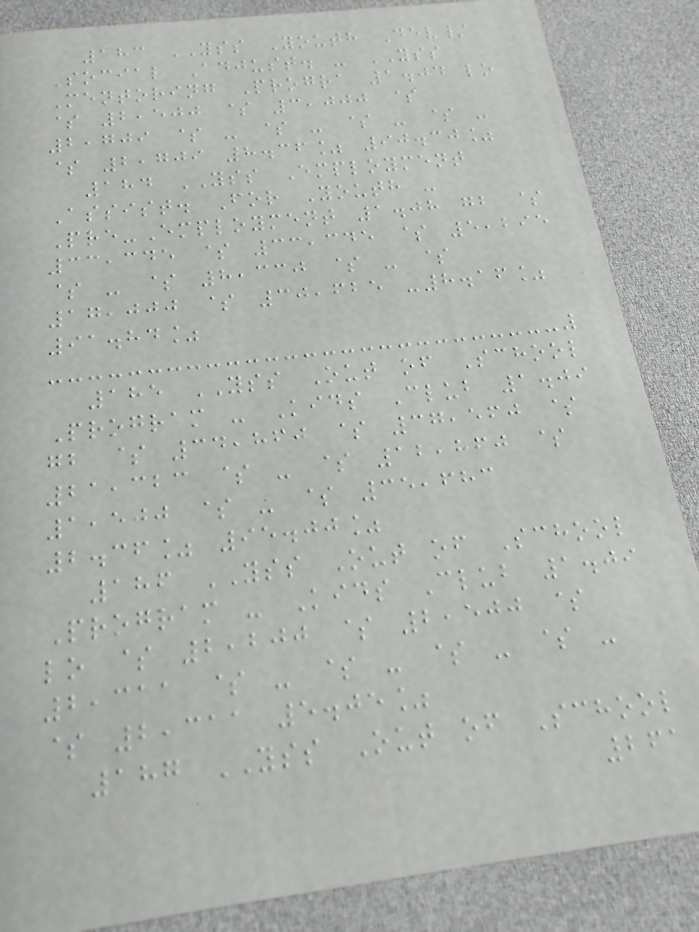183 YSS Youth Dev/
Social Adjust. - YSS
Mentoring Progra 1.04 lo
$ 2,500 $ 3,000 $
2,709 $ - $ - $ - $ -
$ 2,709 8.36% 90.30%
184 YSS Employment
Assist. For Youth -
Pre-Employment 1.08 gb $
33,345 $ 33,345 $ 5,295
$ - $ 8,330 $ - $
17,000 $ 30,625 -8.16%
91.84%
185 YSS Out of School
Program - Kids Club 1.09
gb $ 34,860 $ 37,560 $
21,323 $ - $ 12,860 $
1,500 $ - $ 35,683
2.36% 95.00%
186 YSS Out of School
Program - Kids Club 1.09
lo $ 2,200 $ 2,500 $
2,311 $ - $ - $ - $ -
$ 2,311 5.05%
187 YSS Out of School
261
